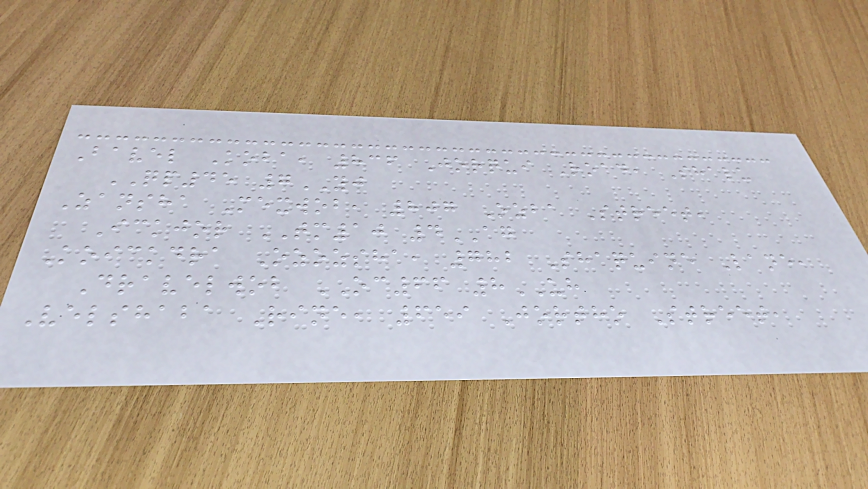Bavel Koba, 836 Jorqui Road, Shalu
QP45 7YJ
Zansha Mexwob, 807 Ozba Street,
Ickjor TM10 4AG
Koickdra Ozozsha, 782 Shaquine Lane,
Dravelwob OC66 8UH
Velshaba Rine, 659 Jortho Street,
